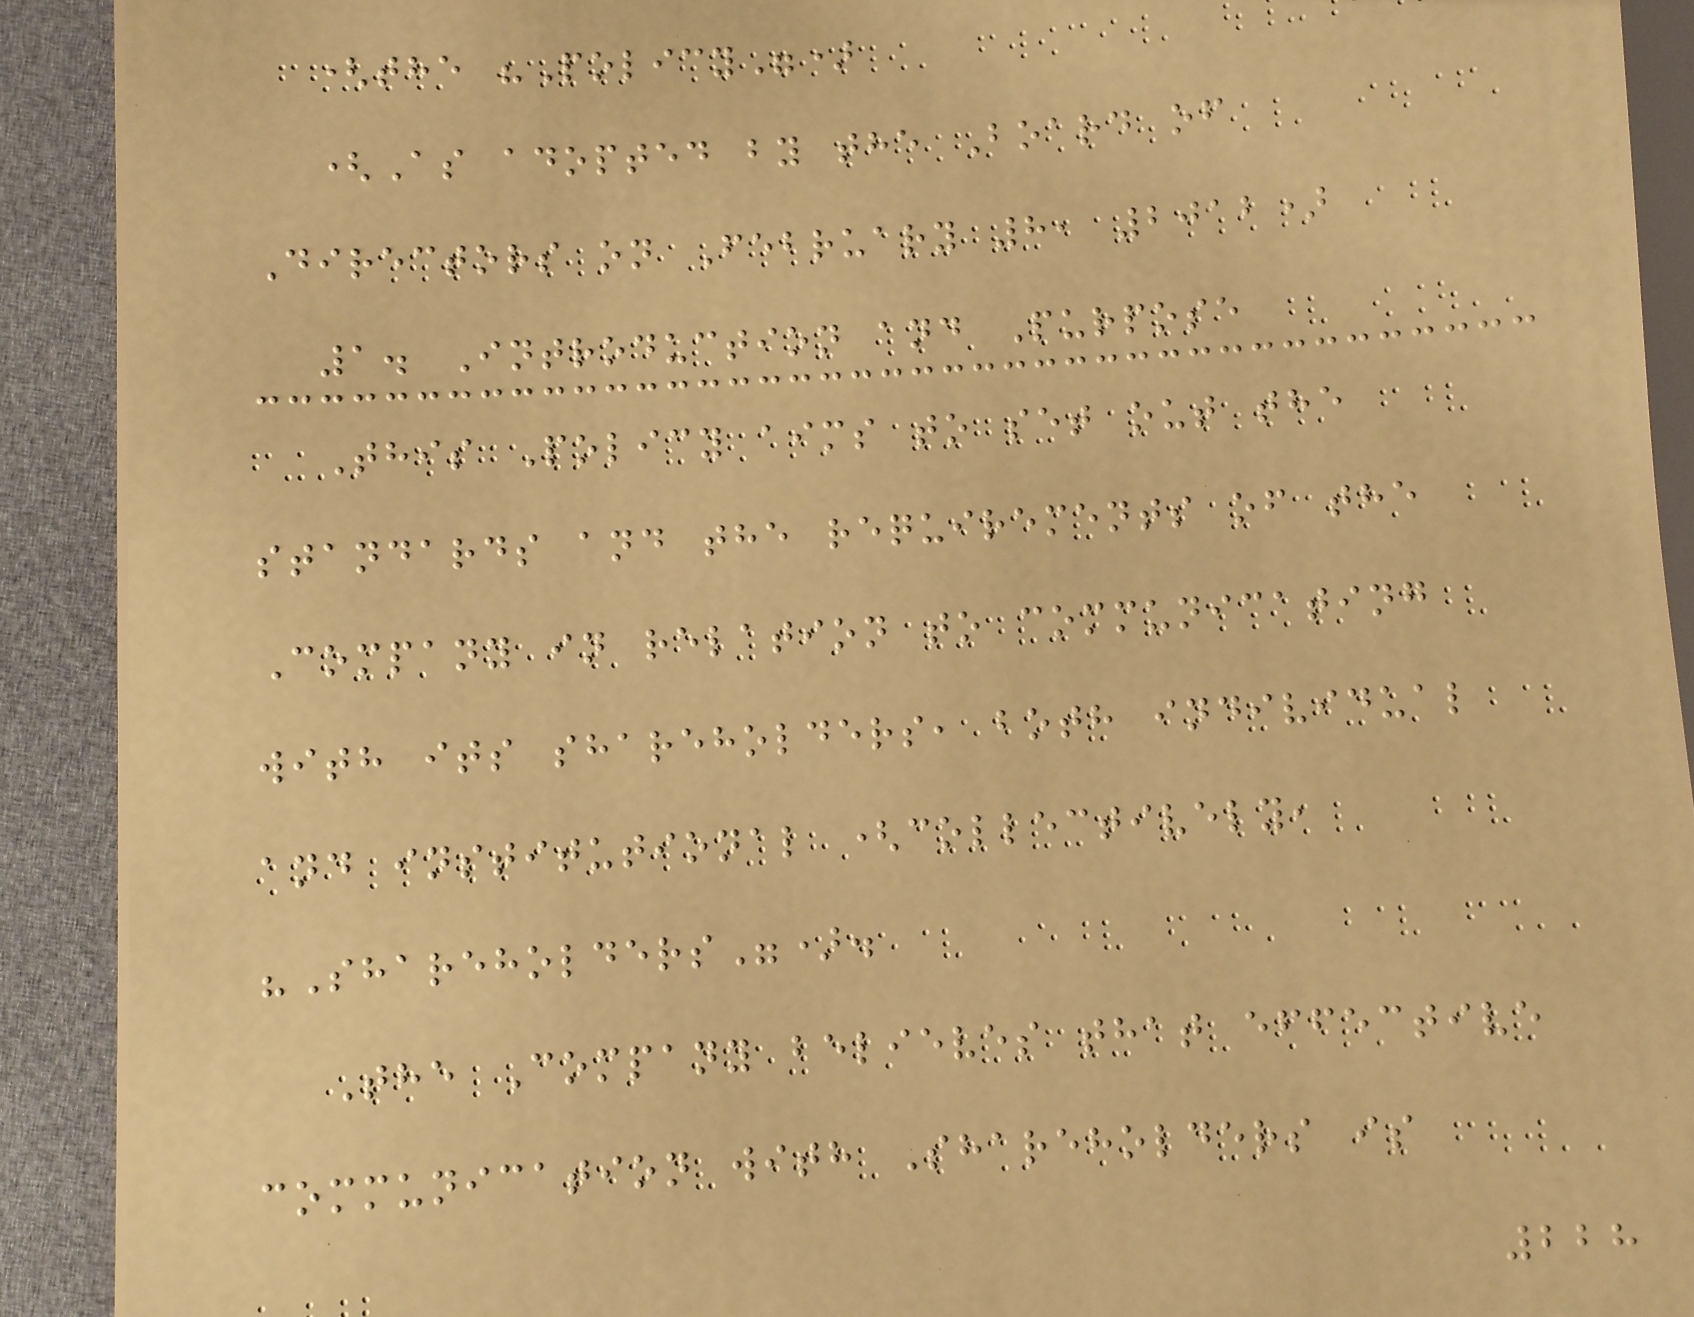(the "Policy")
(As adopted by the Board of
Directors on February 8, 2012)
1. Introduction and Purpose
This Policy aims to set out the
standards and the requirements of the
Company in relation to communicating
with its shareholders, both individual
and institutional (collectively,
"Shareholders").
The Company believes that effective
communication with Shareholders is
228
